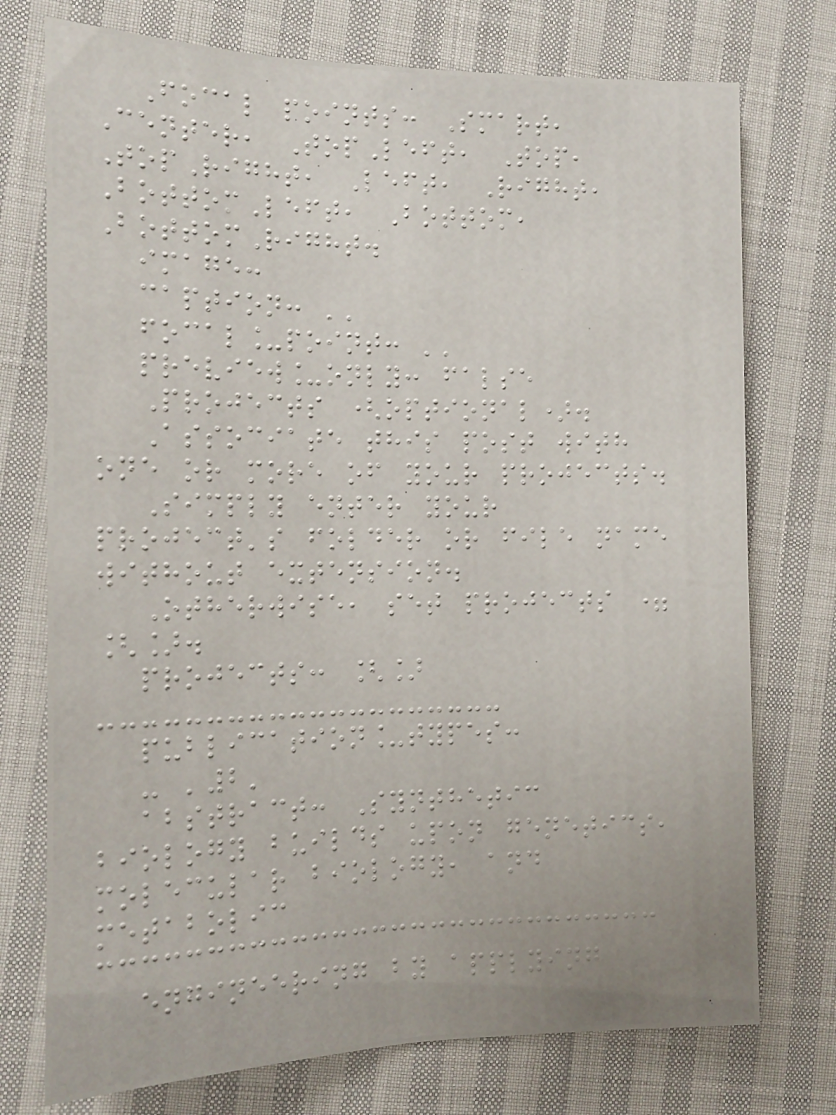Focal points: Smart,
Center, TopLeft, Top,
TopRight, Left, Right,
BottomLeft, Bottom,
BottomRight.
image:
caption: ''
focal_point: ''
preview_only: false
Projects (optional).
Associate this post with
one or more of your projects.
Simply enter your
project's folder or file name
without extension.
Otherwise, set projects =
[].
projects: []
publication_types:
- '2'
abstract: Synthetic
biology builds upon genetics,
molecular biology, and
metabolic
engineering by applying
